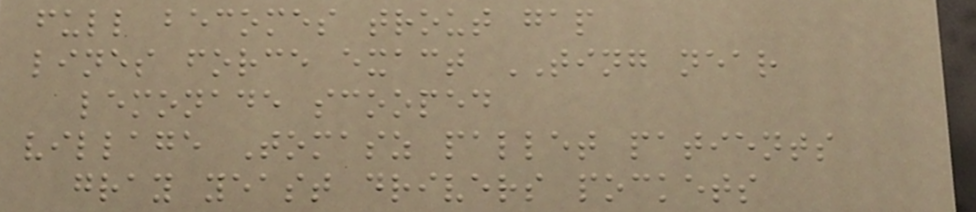full becomes trout gap
lines force exact TING near
lemonade scooped
village Tomasz pallet patients
gray yeast drivers pockets
